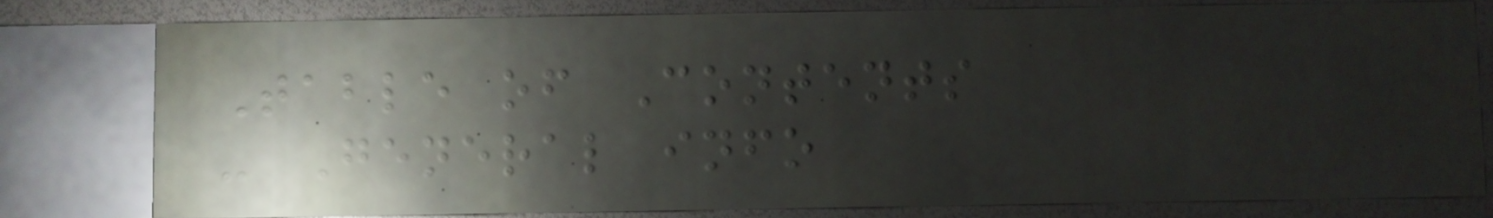Table of Contents
- General info
